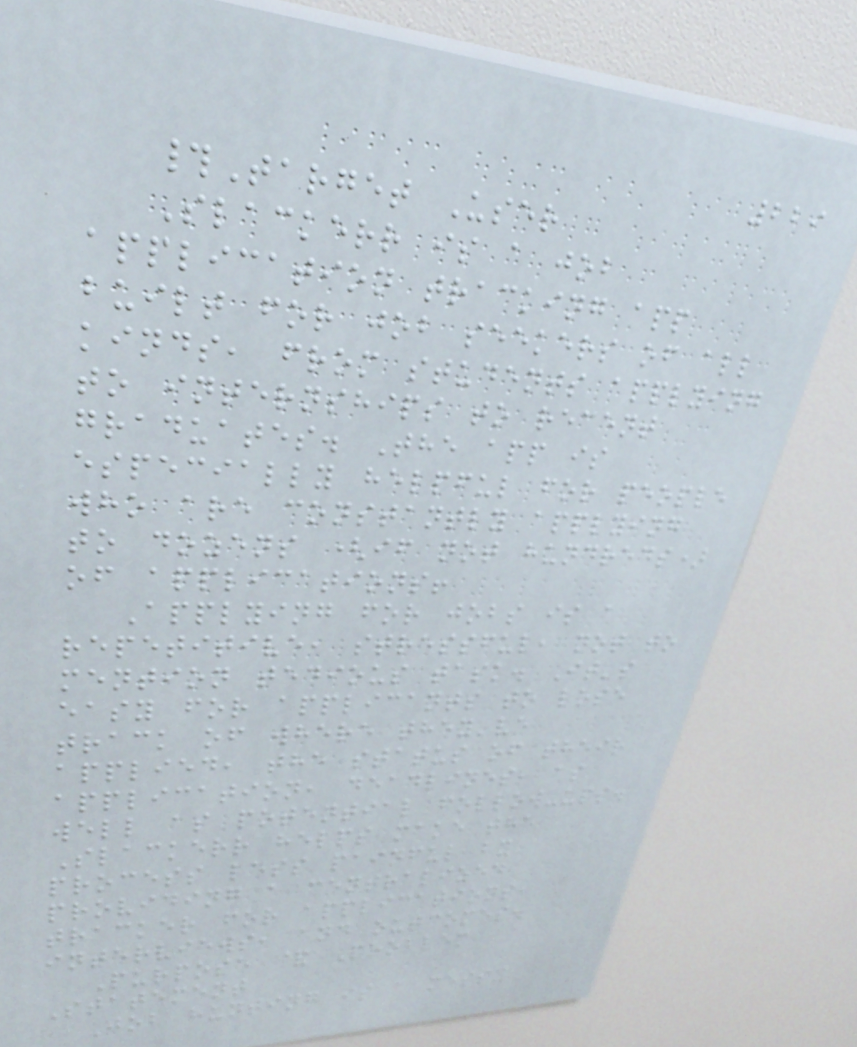229
#Target User
Slackerr is a job
application tracking app
built for job seekers of all
kinds, from students applying
to internships to recent
graduates. The app is
especially helpful for people
who are constantly applying
to dozens (if not hundreds)
of applications!
Applying for jobs is a
repetitive, stressful, not to
mention tedious task. It's
easy for applicants to lose
track of where they've
applied, the status of their
application, deadlines, as
well as potential follow-ups.
Slackerr helps make the
process less painful by
providing a centralized
tracker for applications,
interviews, and outcomes.
Purpose & Problem
Statement
Job hunting is a messy
